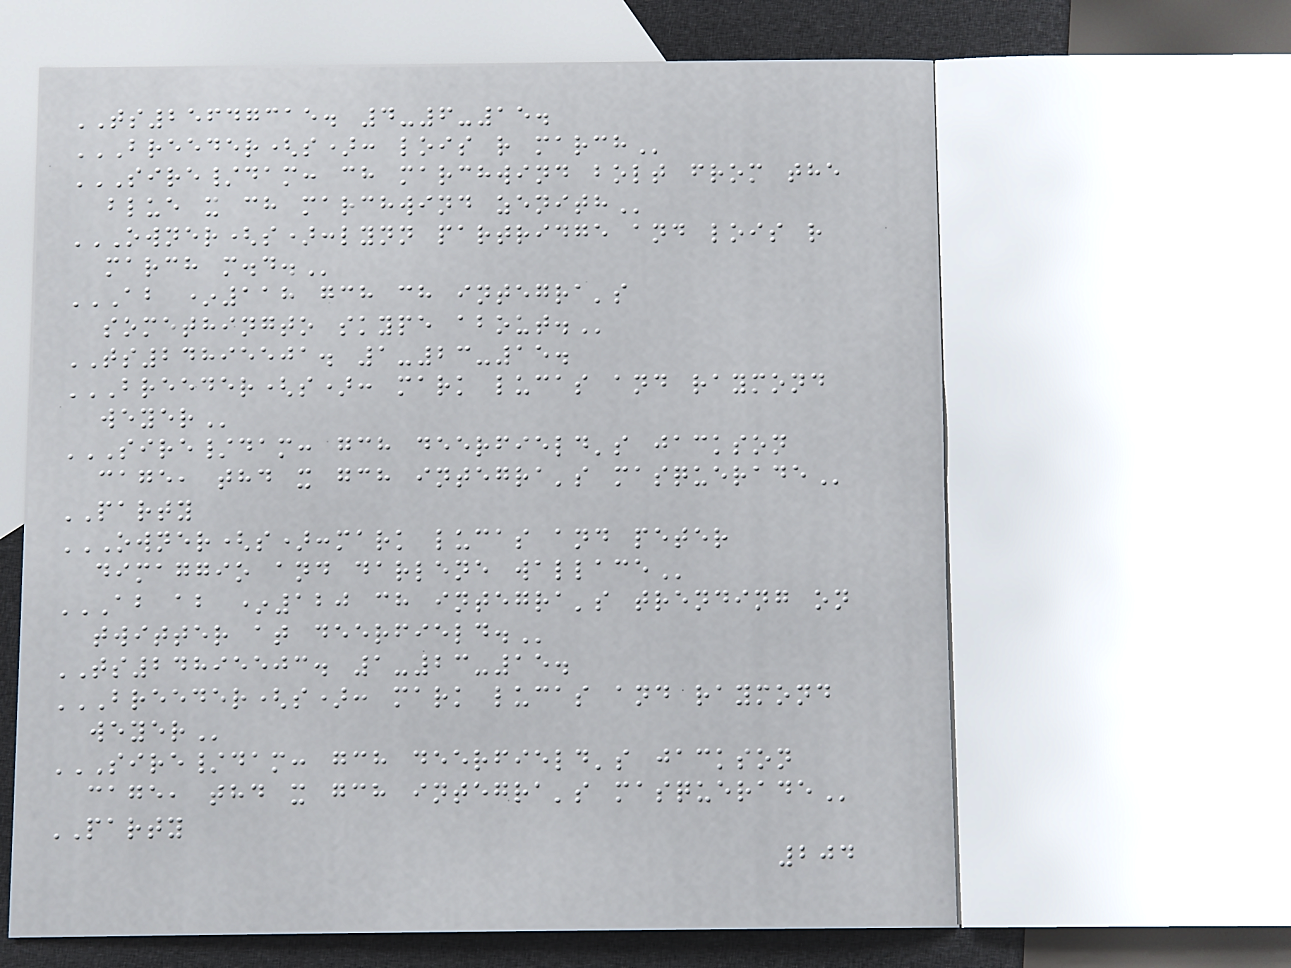TS25647315. 4-6-15.
BREEDER(S): LOIS R MARCH
SIRE/DAM: CH MARCHWIND BOLT FROM THE
BLUE X CH MARCHWIND ZENITH
OWNER(S):LYNN PARTRIDGE AND LOIS R
MARCH M.D.
AB *118 GCH CH INTEGRA'S
SOMETHINGTO SKYPE ABOUT.
TS24895501. 1-23-15.
BREEDER(S): MARK LUCAS AND RAYMOND
WEYER
SIRE/DAM: GCH DEERFIELD'S JACKSON
CAGE, THD X GCH INTEGRA'S MASQUERADE
PARTY
OWNER(S):MARK LUCAS AND PETER
DIMAGGIO AND DARLENE WALLACE
AB AB *120 CH INTEGRA'S TRENDING ON
TWITTER AT DEERFIELD.
TS24895503. 1-23-15.
BREEDER(S): MARK LUCAS AND RAYMOND
WEYER
SIRE/DAM: GCH DEERFIELD'S JACKSON
CAGE, THD X GCH INTEGRA'S MASQUERADE
PARTY
204
